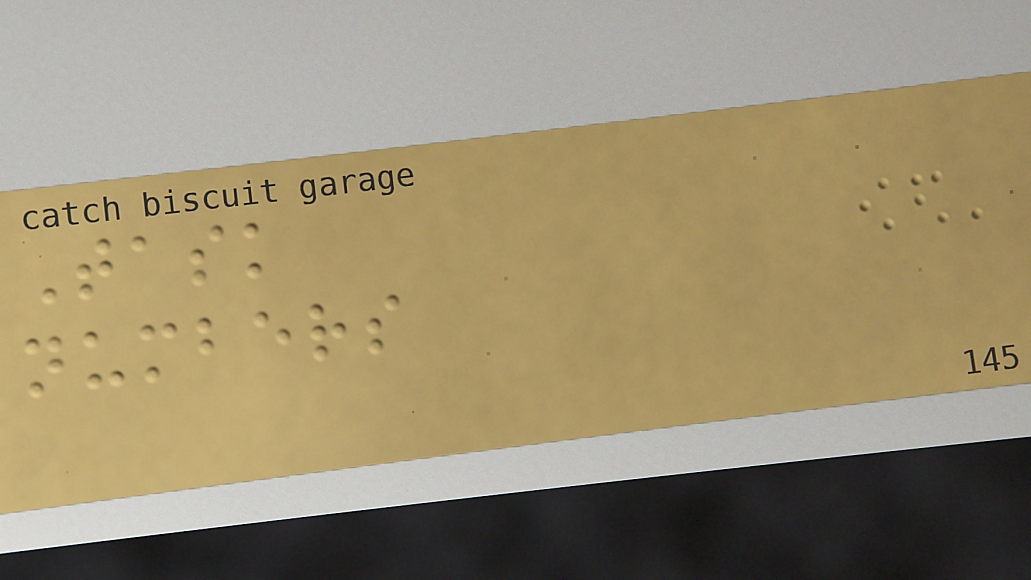Task
numbers
